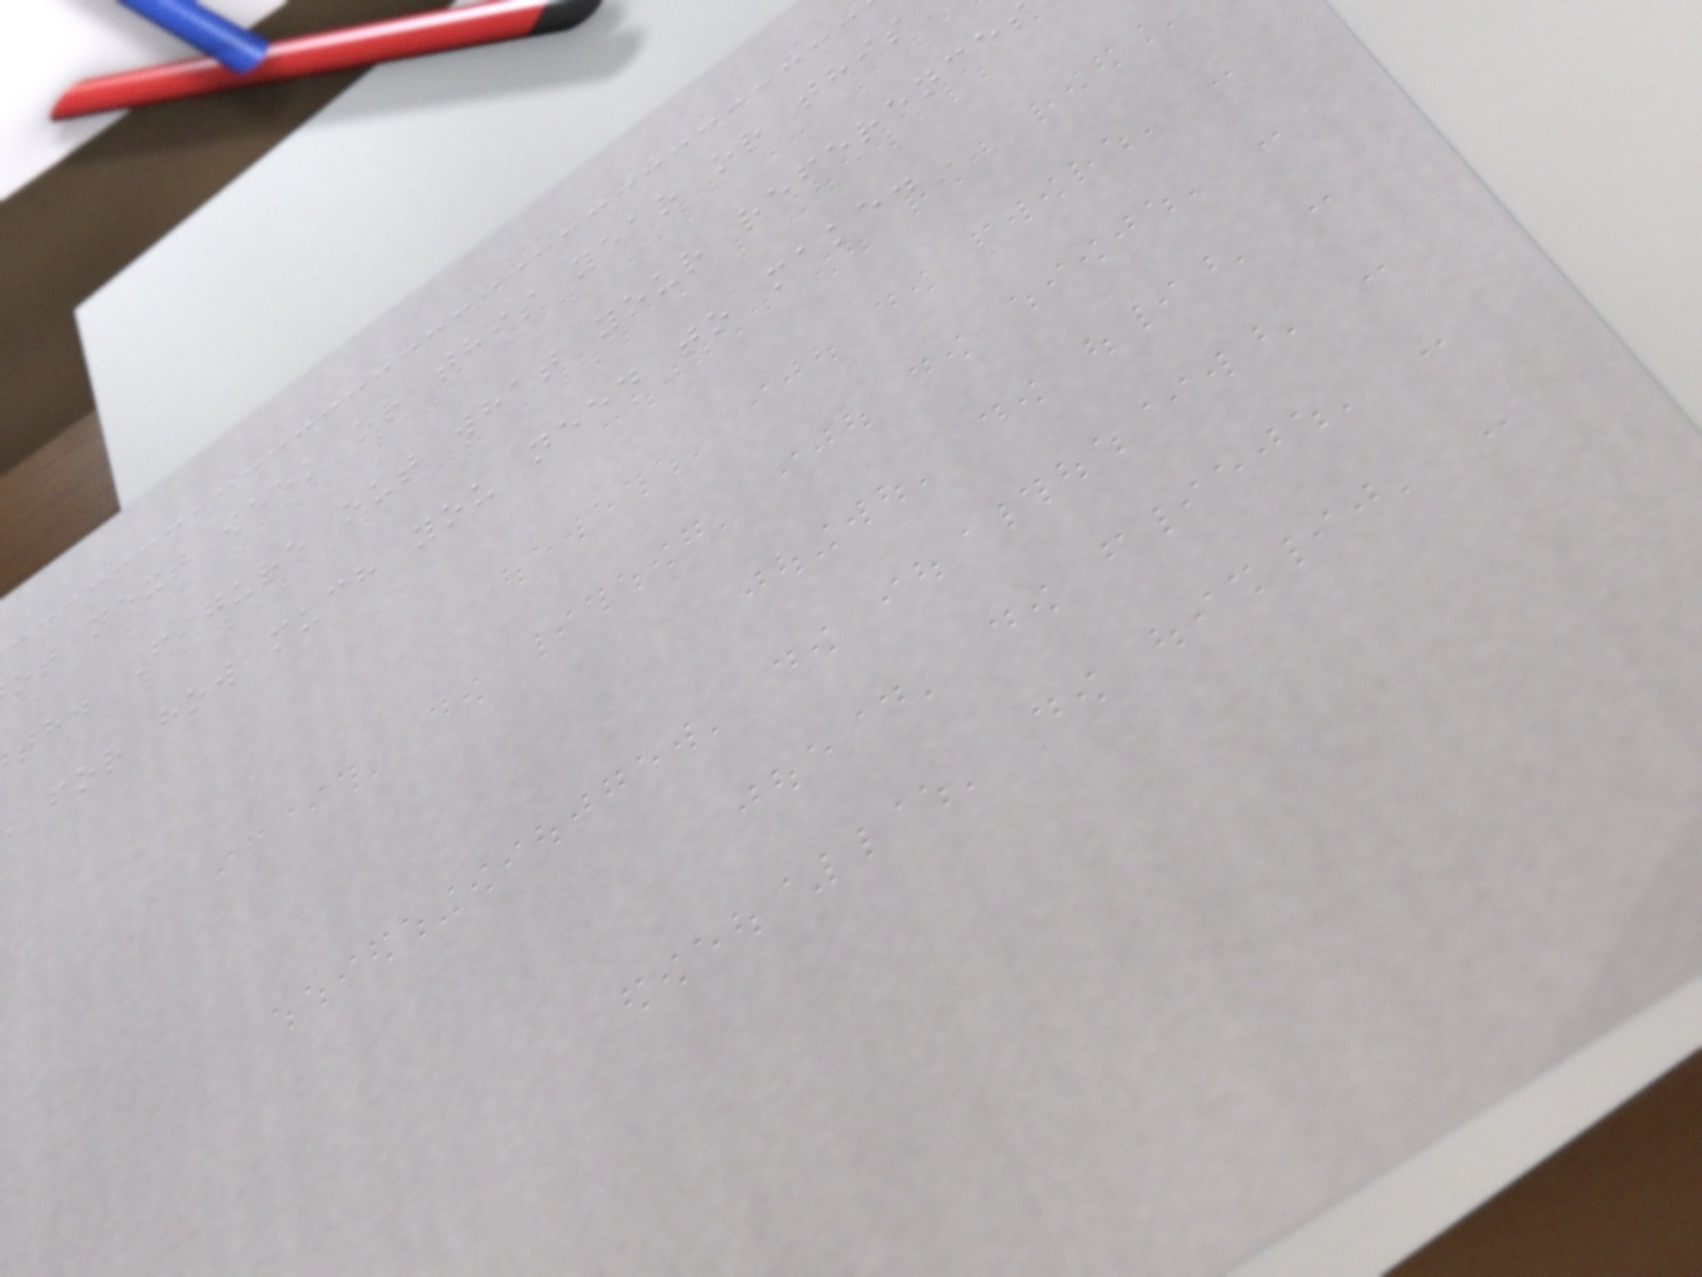ot next week or this year or this
th. Figure out what your reference
for how much you need to make.
